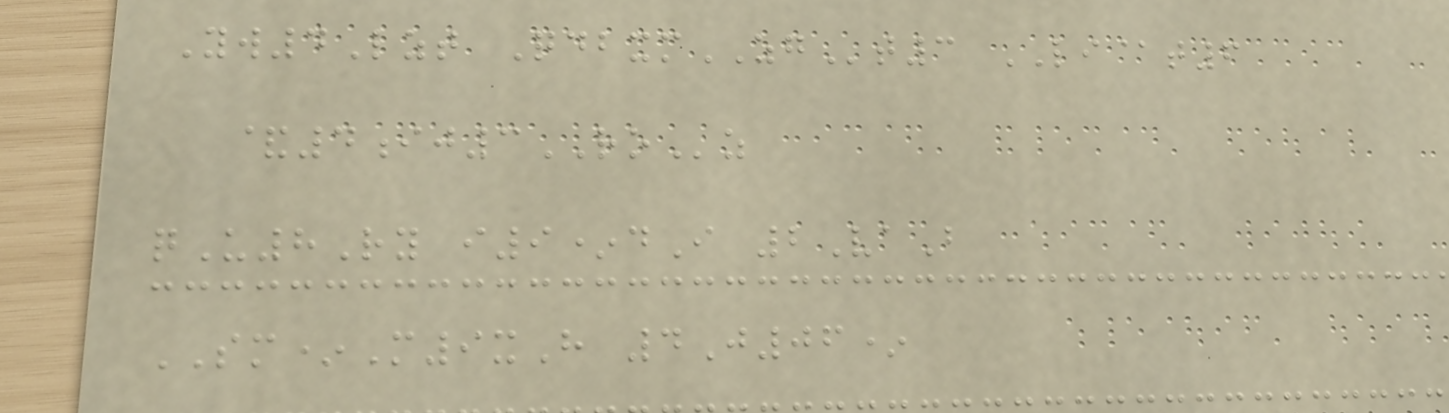Yw4Lzt QdbxmZGt3 LI@t6
&4ij3ROz
qU8Ry i9*dI 2VaB
SM*M9xH 4J06*
